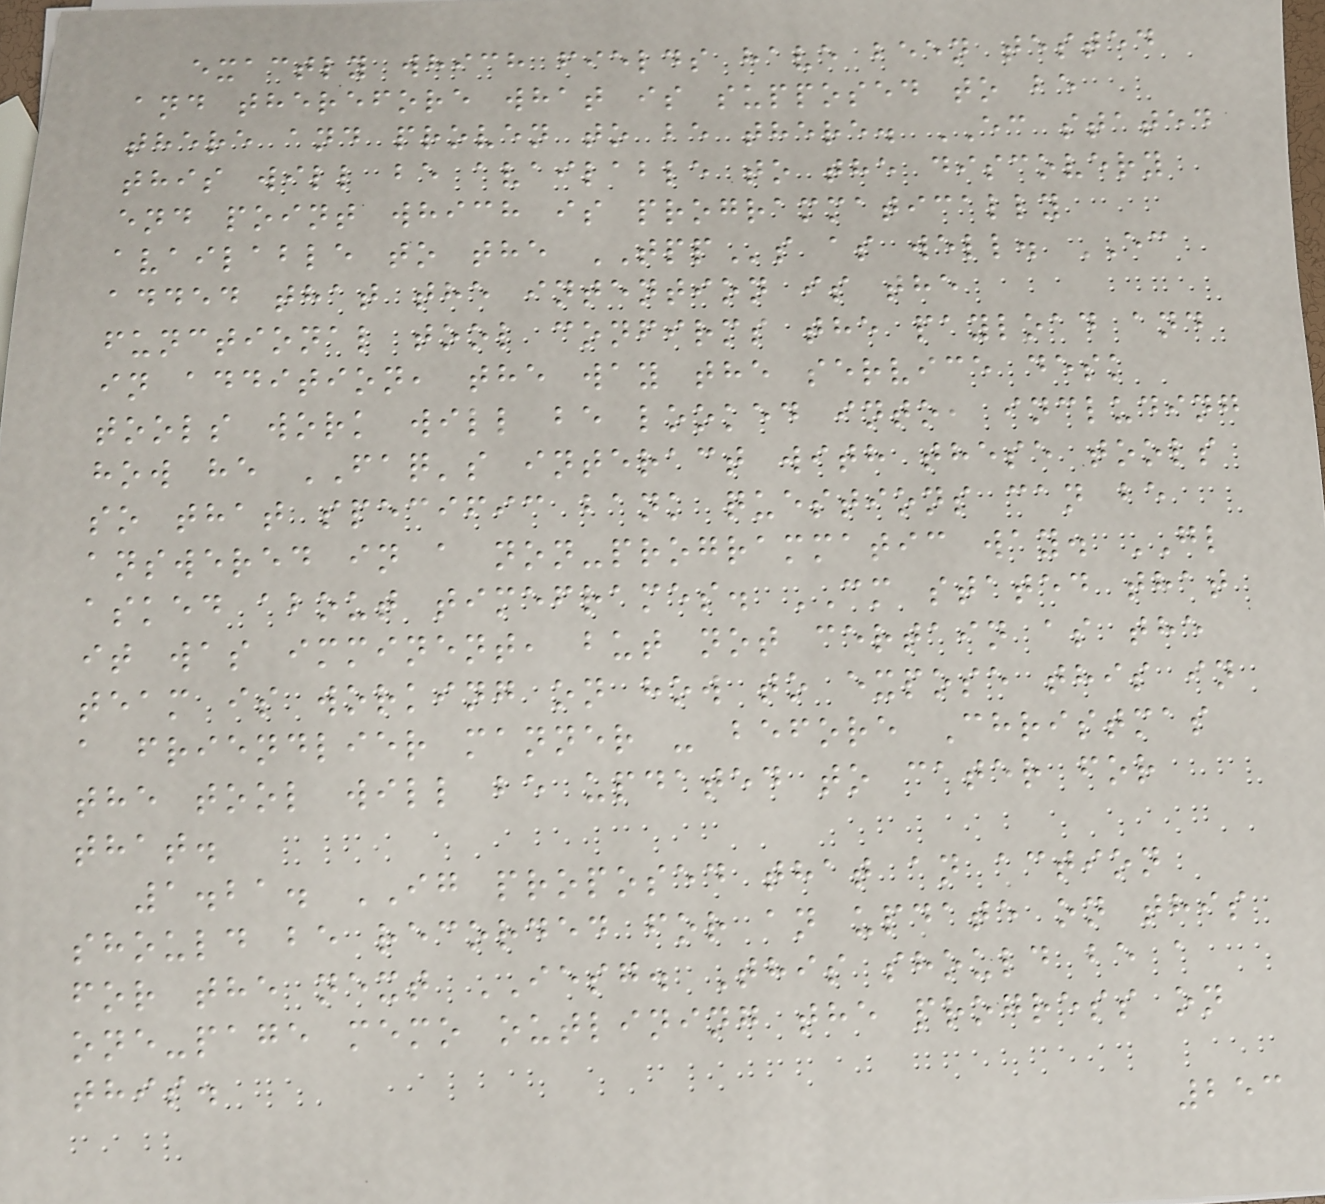exactly which fields have been tested
and therefore what is supposed to be
there and proven to be there. EC stated
this will be available to the discovery
end point which is programmatically
available to the TPPs as well. EC
added that the intention is the
functional tool confirms the payload and
in addition, the way the service desk
tools work will be looked into, including
how he FAQ's interact with these tools
so that specific bank questions can be
answered in a non-programmatic way. GL
asked about timeframes. CM stated that
it was imminent, but not certain as the
team is working on how to expose this in
a friendlier manner - before Christmas
the tool will be updated to cater for
that.
1.21. IG proposed that an action
should be recorded for an update on this
for the next IESG. This should be a
one-page memo outlining the progress on
this.
253
